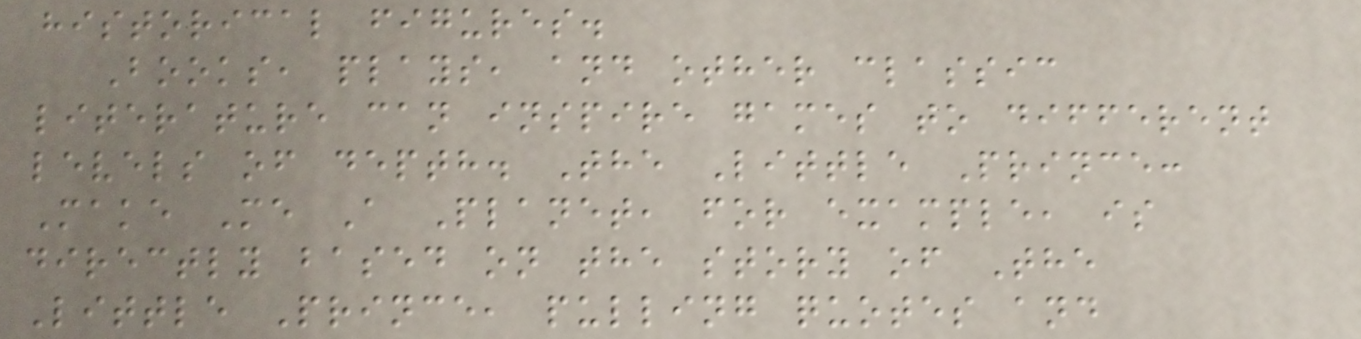historical figures.
Books, plays, and other classic
literature can inspire games to different
levels of depth. The Little Prince:
Make Me A Planet, for example, is
directly based on the story of The
Little Prince, pulling quotes and
